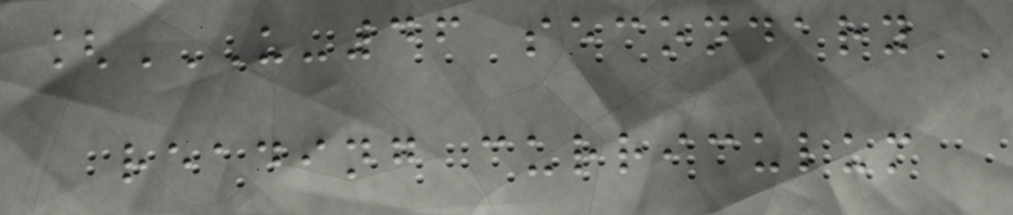[U-46 SECONDARY
READING CURRICULUM
